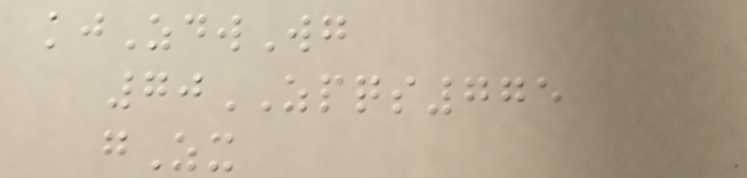kjZdwWg
70ZPQS775
gZx
